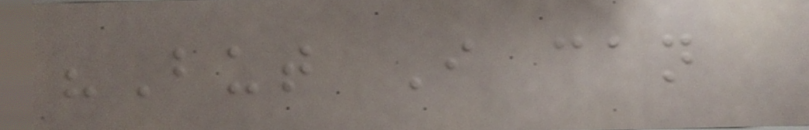"But I can
